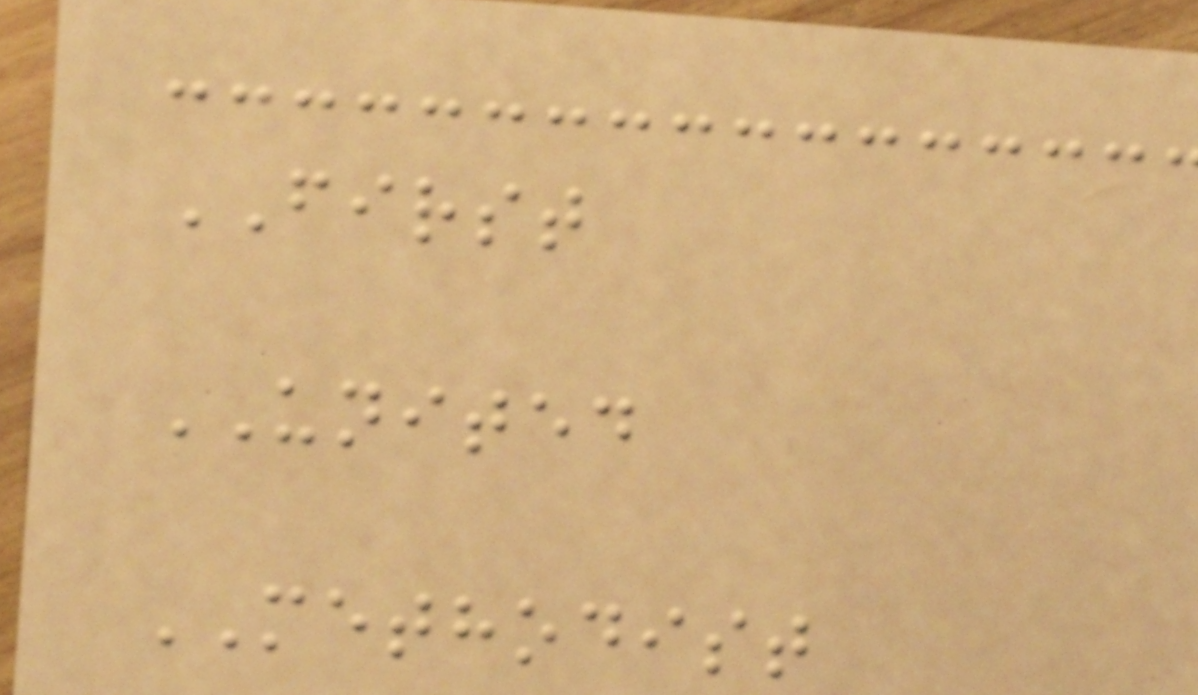FIRST
UNITED
METHODIST
